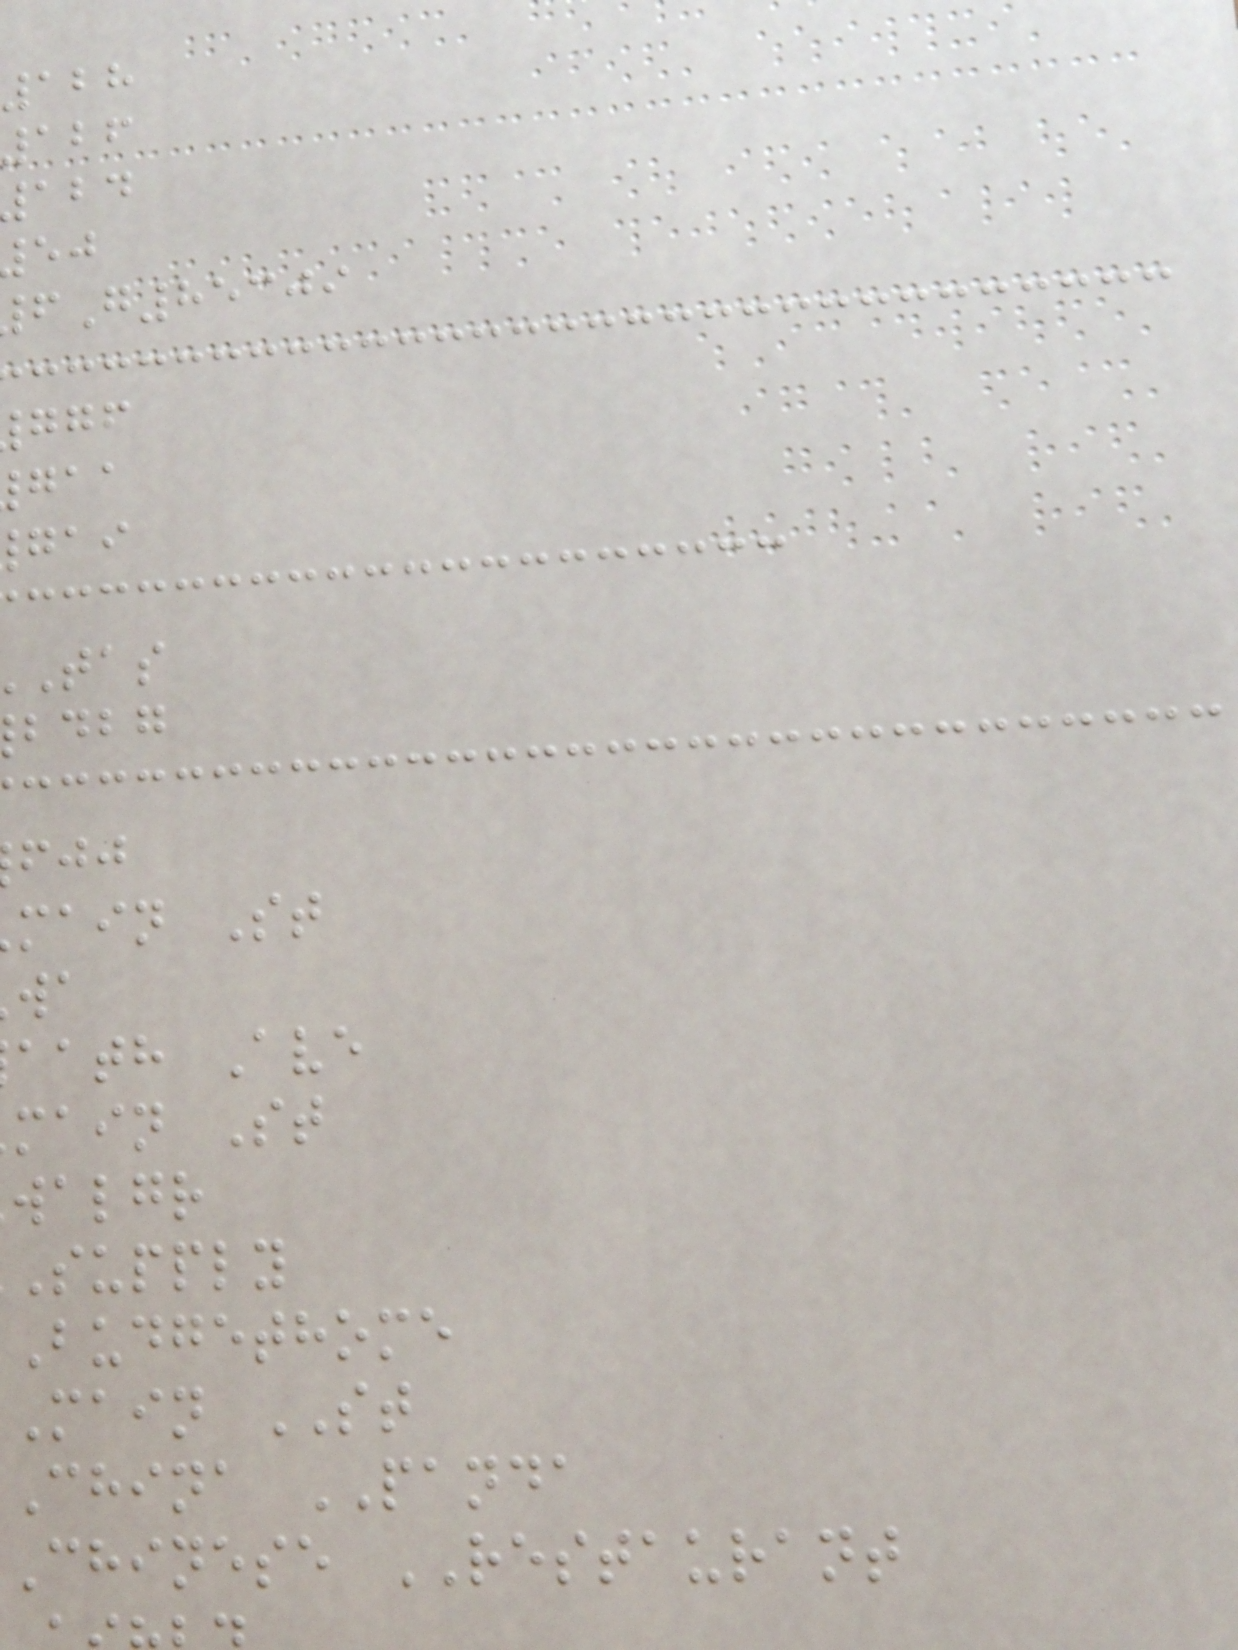128
126
G85309
bdbg
main St
aath Ave
main St
walgr
supply
budgethome
main ST
china PANDA
chinese RESTAURANT
